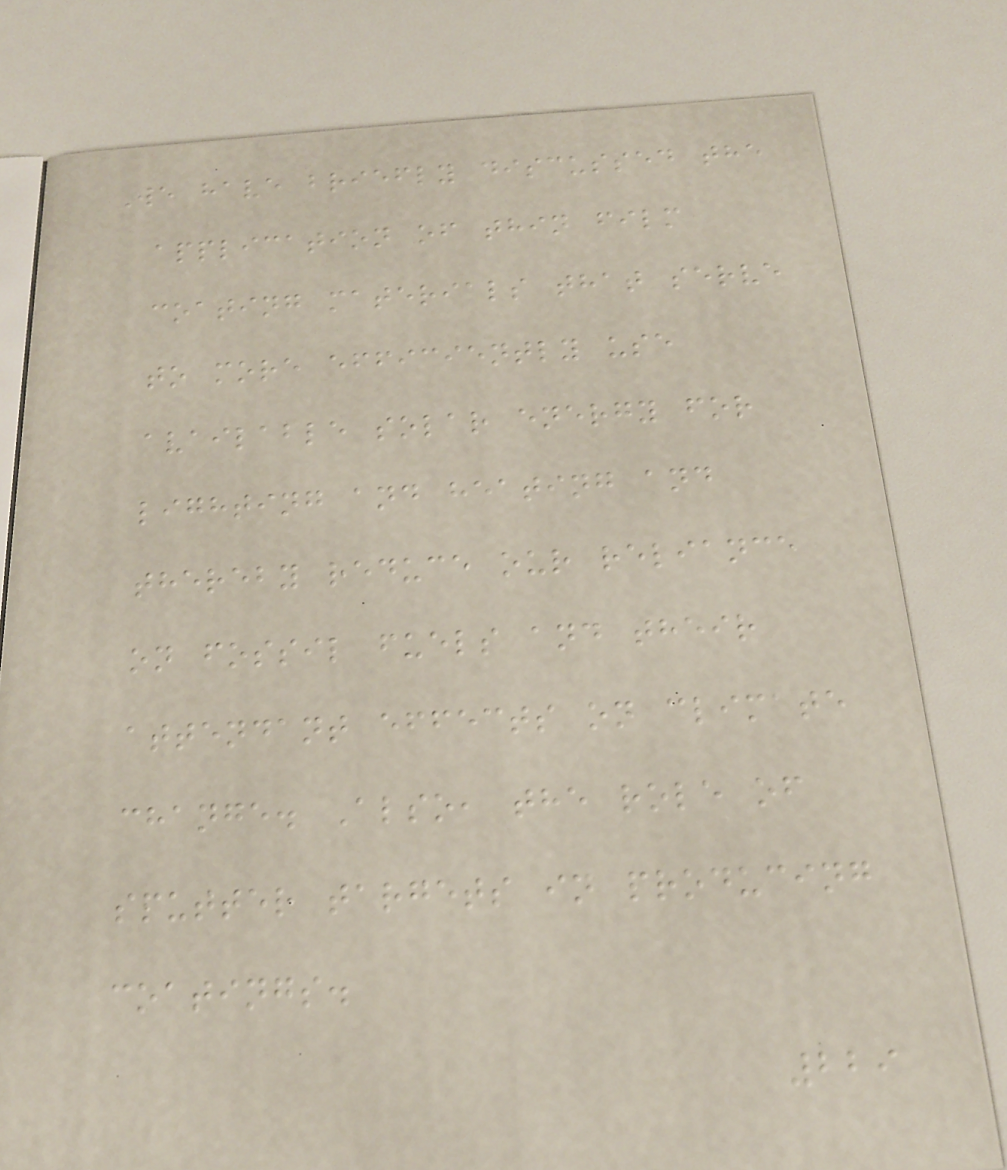We have briefly discussed the
application of thin film
coating materials that serve
to more efficiently use
available solar energy for
lighting and heating and
thereby reduce our reliance
on fossil fuels and their
attendant effects on climate
change. Also, the role of
sputter targets in producing
coatings.
229
